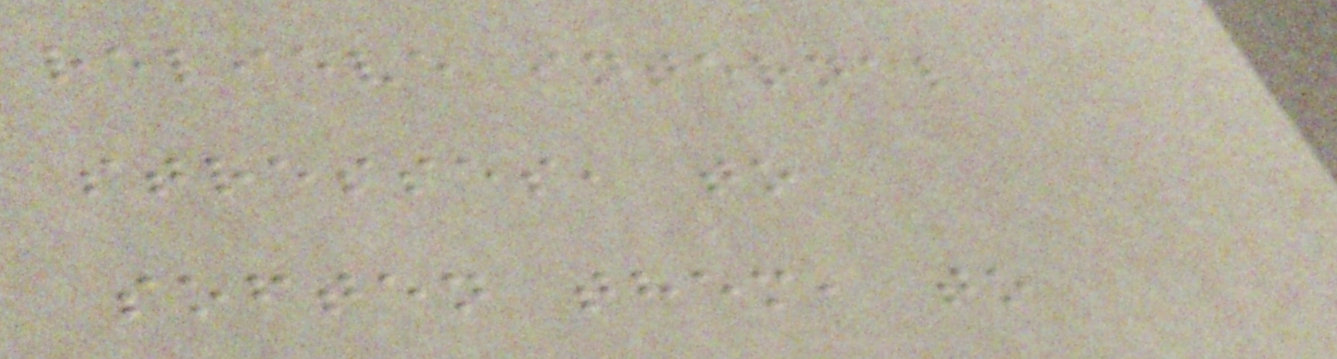relieve internal
stresses, to
soften them, to
